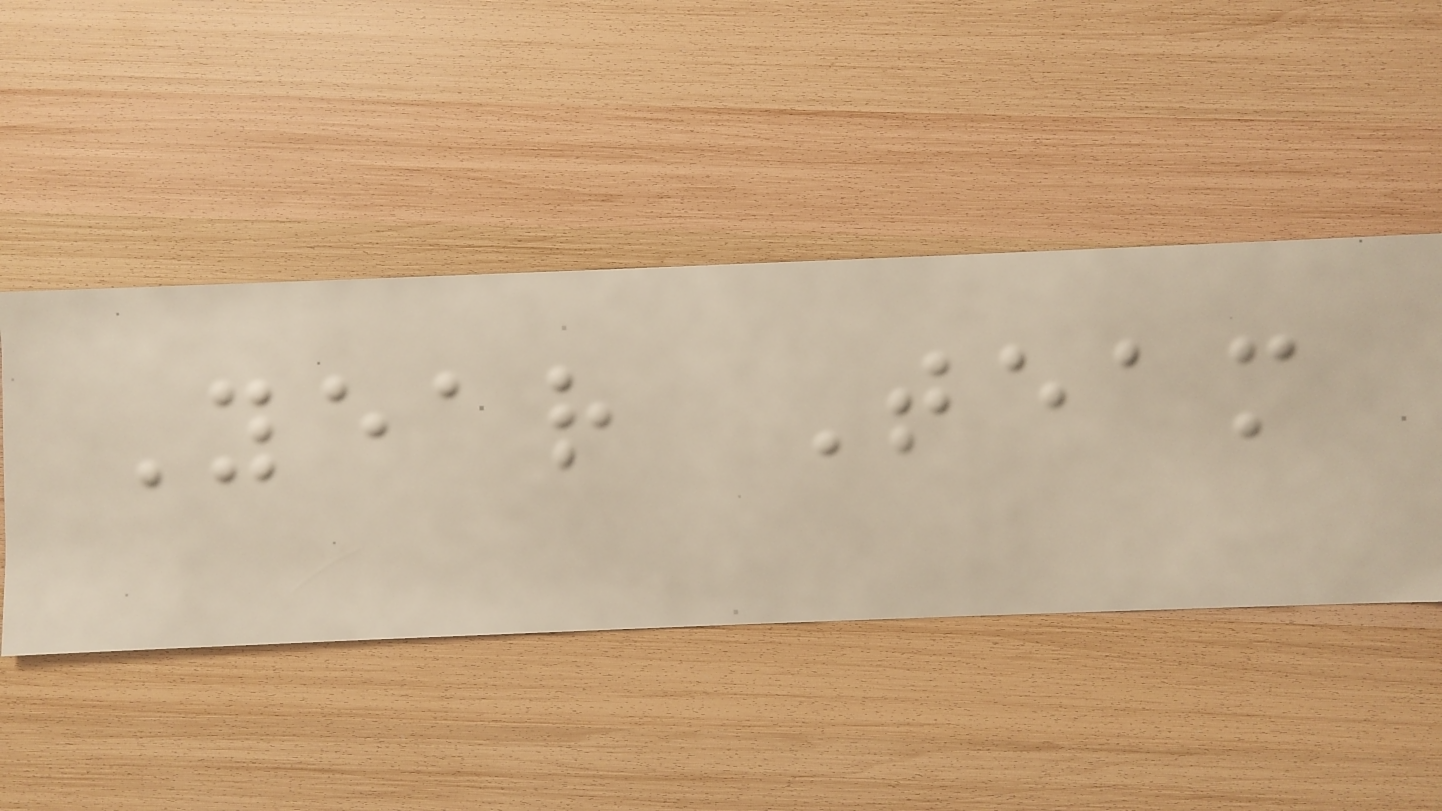Year Team
